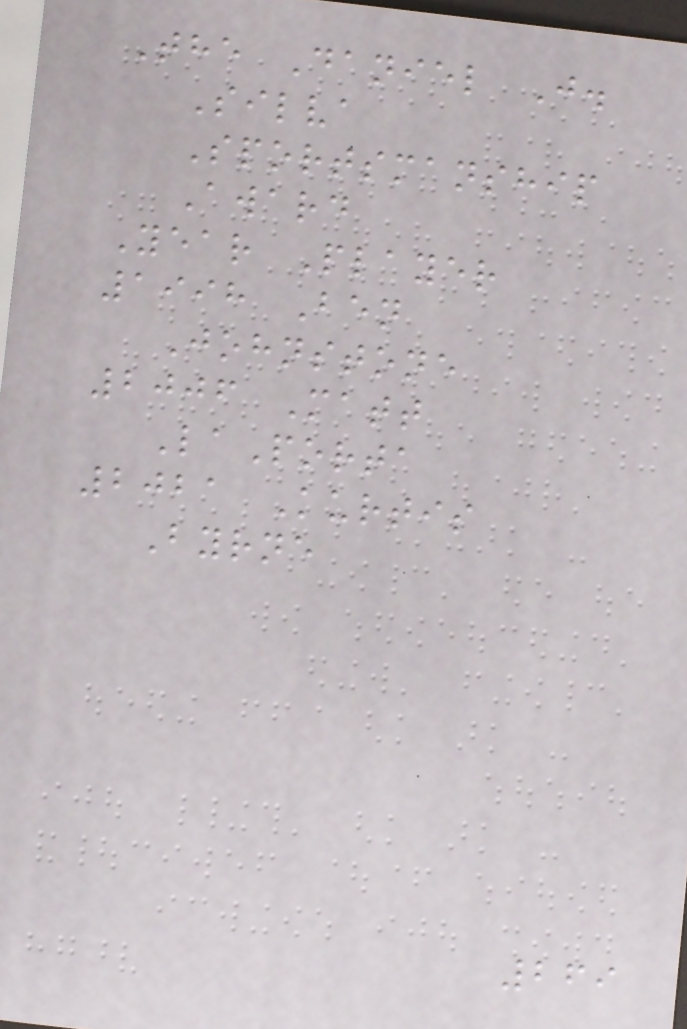The Daniel J.
Silva
Sportsmanship
Award
Year Player
1998 Ben
Johnstone
2006 Matt
LaPorta
2021 Kurtis
Byrne
269
